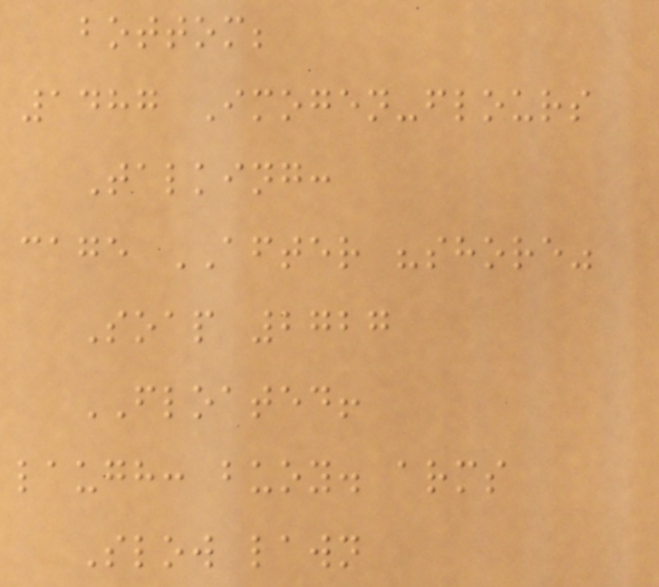bottom;
1487 Imogen-flours
Talking:
cage AFTER "shore"
Soap 2727
FLOATED!
laugh: buoy. arms
Slow lawn
